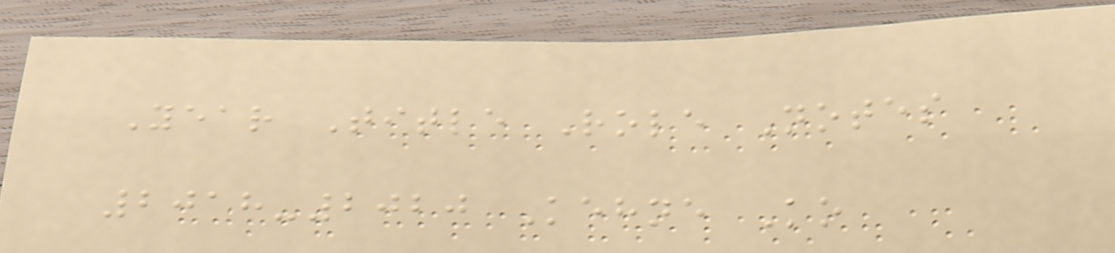Year Title Role Notes
2018-2020 Kehne Ko
